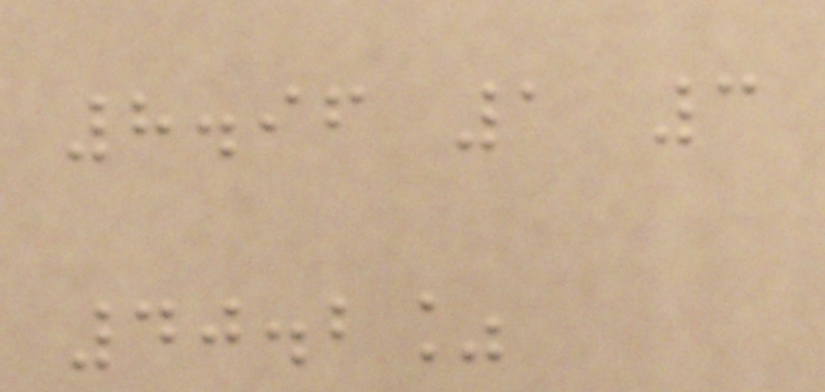8.96 1 3
40.2%
